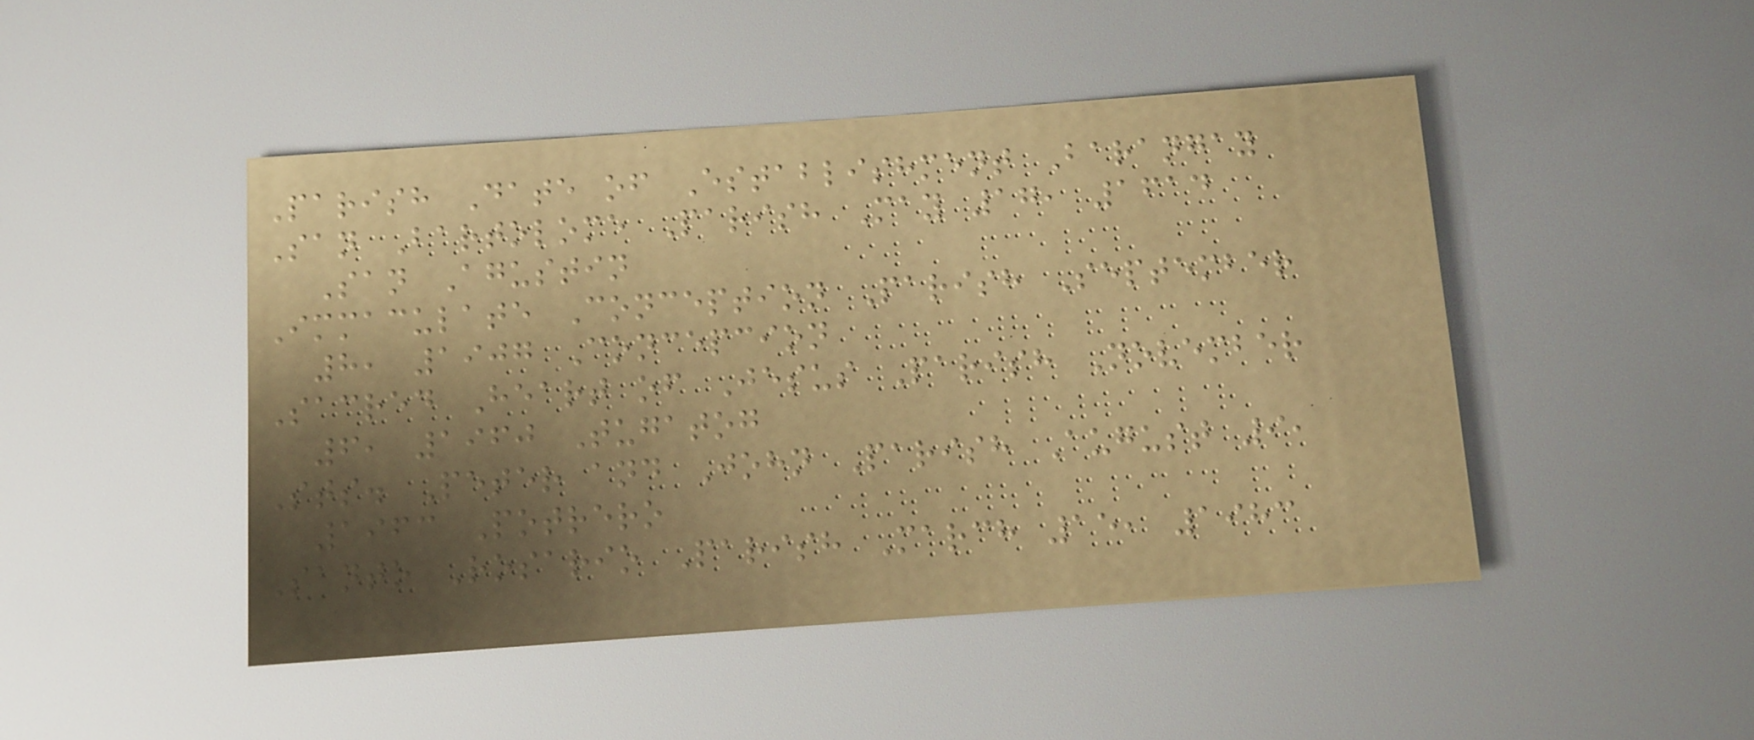Parish Date of Establishment Barangay
San Bartolome Parish May 17, 1614
San Agustin
Immaculate Conception Parish September
8, 1907 Concepcion
Sacred Heart of Jesus Parish November
6, 1960 Tugatog
Sts. Peter and John Parish August 9,
1963 Potrero
Santo Rosario Parish March 15, 1983
